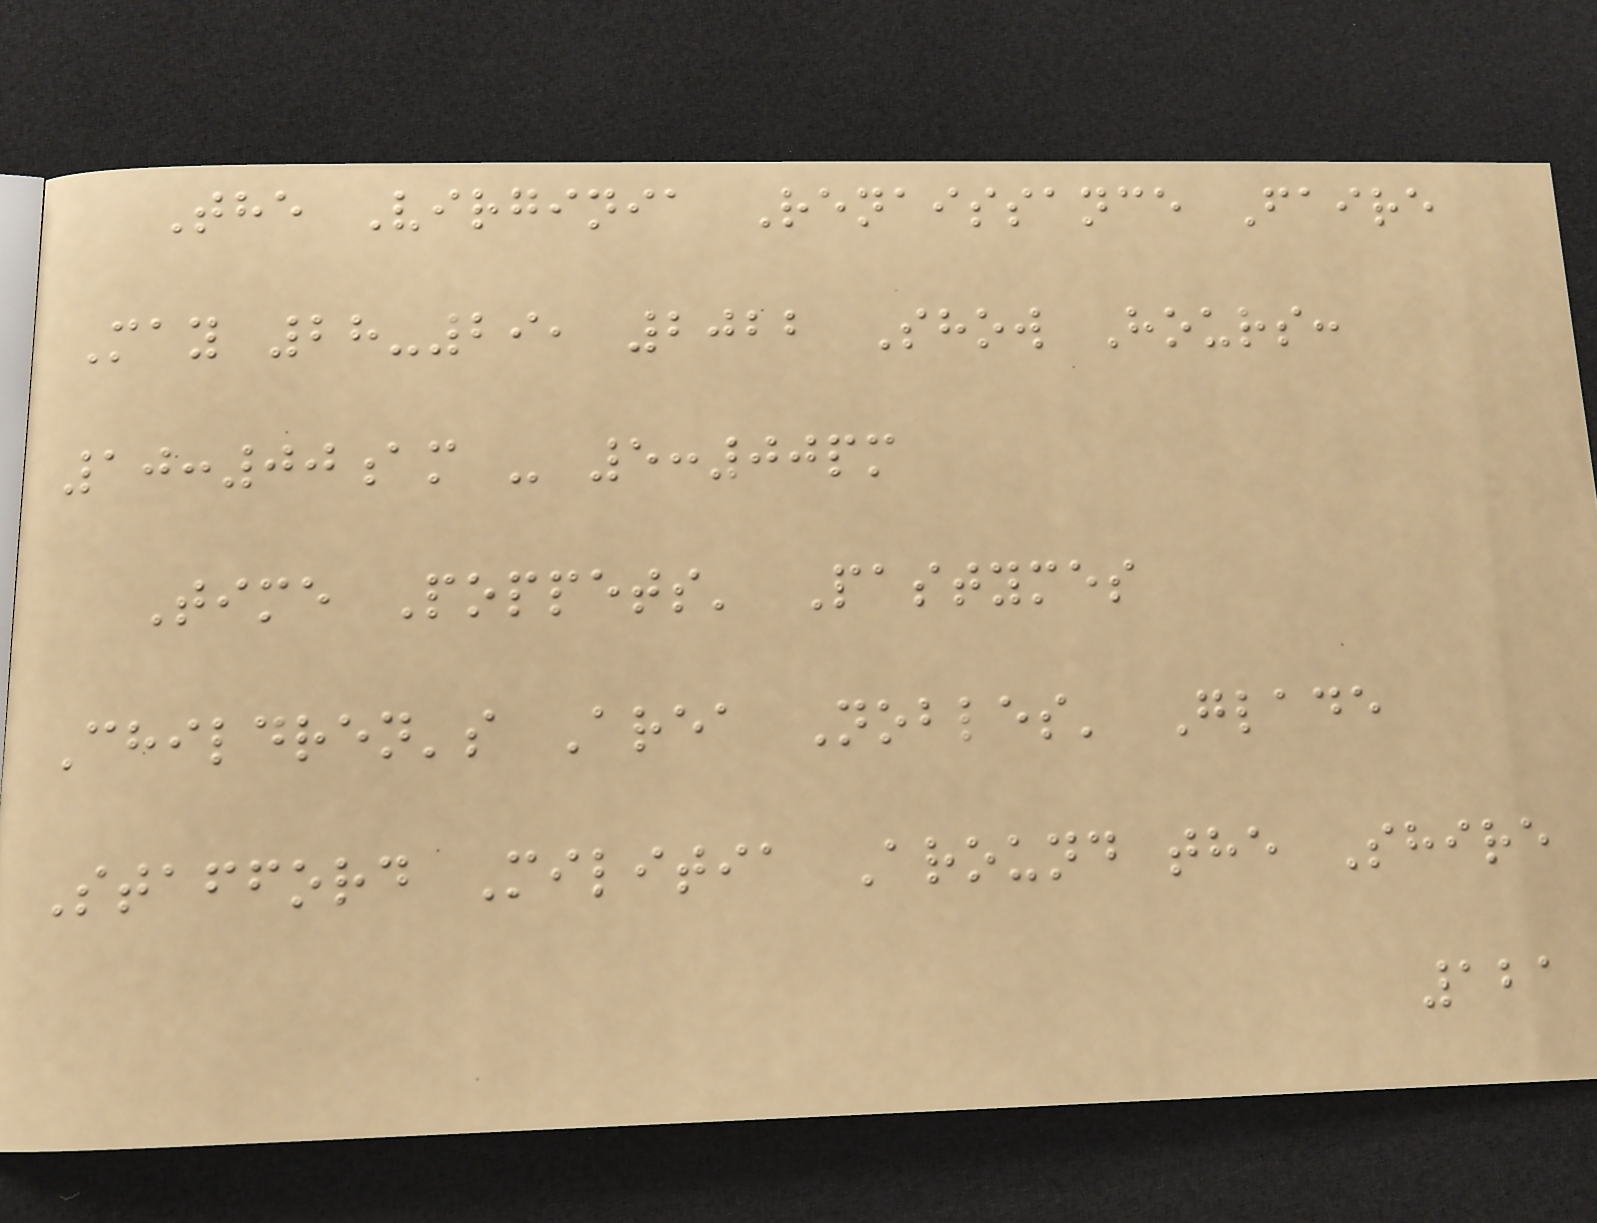The Virginia Renaissance Faire
May 28-29, 2022 Show Hours:
10:00am - 5:00pm
Time Poppets' Pastymes
Children's Area Nobles' Glade
Stafford Militia Around the Shire
121
